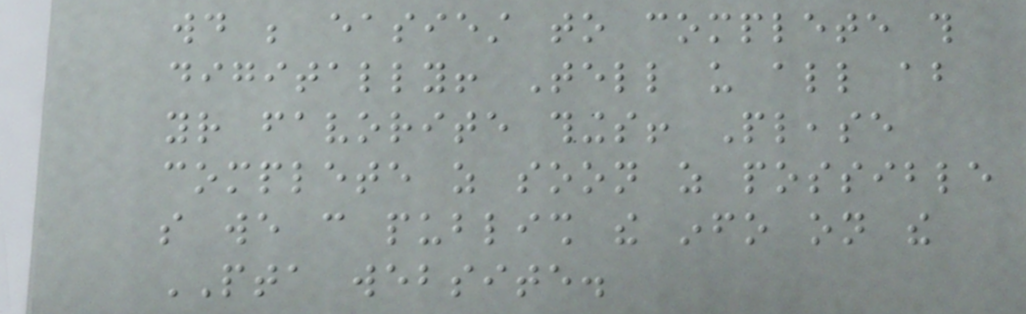would be easiest to complete this
digitally! Tell us all about
your favorite things! Please
complete as soon as possible
so we can publish the info on the
PTA website.
